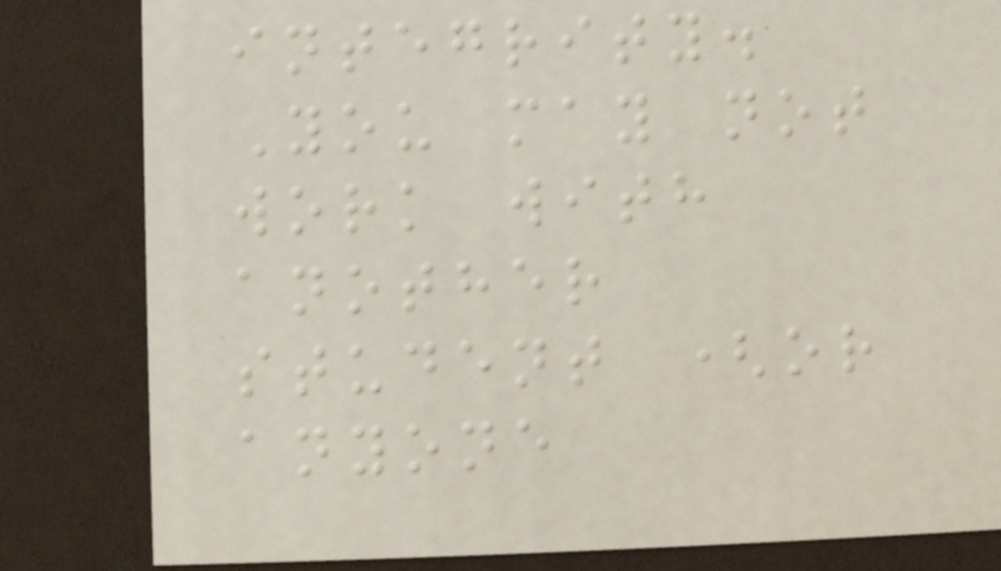integrity.
You may not
work with
another
student (or
anyone
